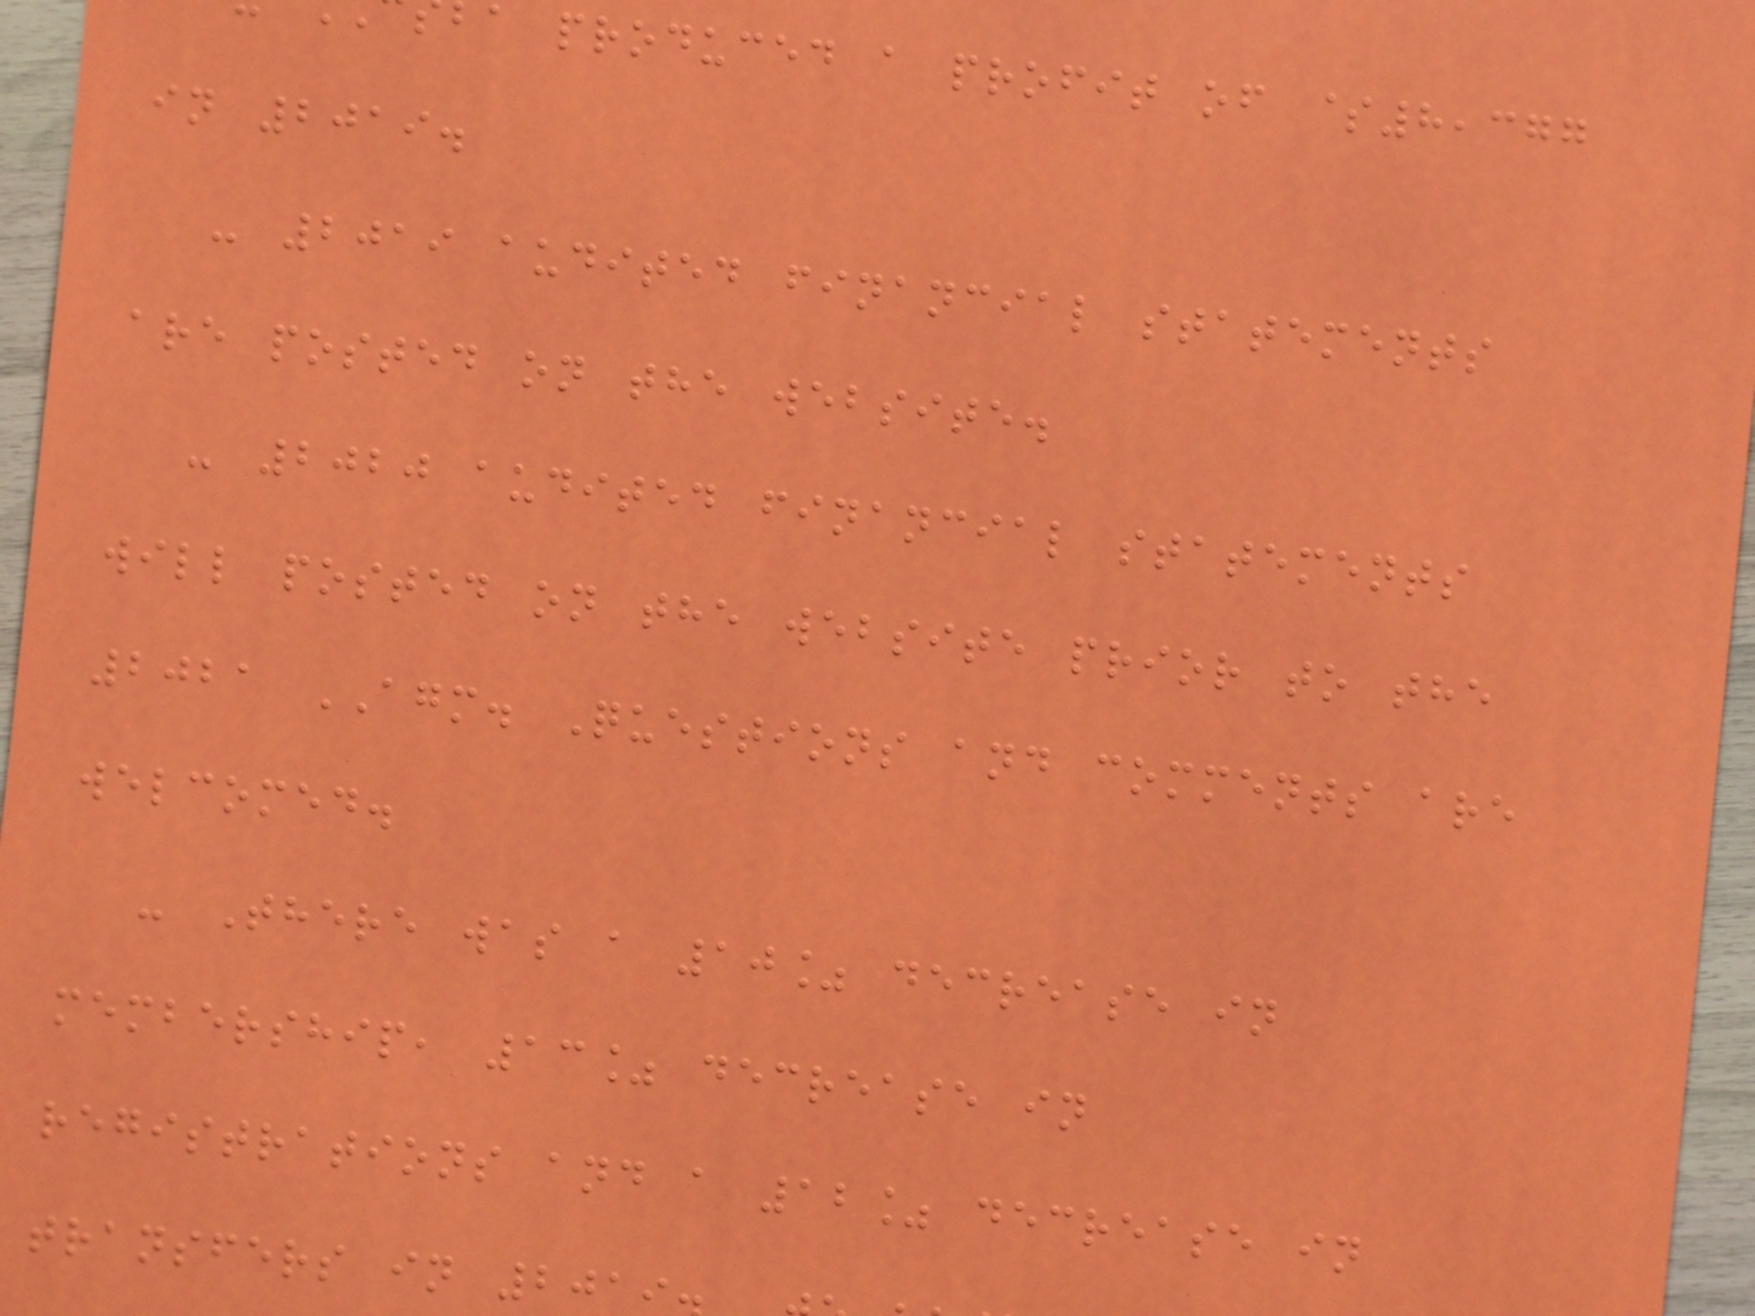a produced a profit of $8,377
in 2019.
- 2019 audited financial statements
are posted on the website.
- 2020 audited financial statements
will posted on the website prior to the
2021 AGM. Questions and comments are
welcomed.
- There was a 10% decrease in
membership, 13% decrease in
registrations and a 12% decrease in
transfers in 2019
